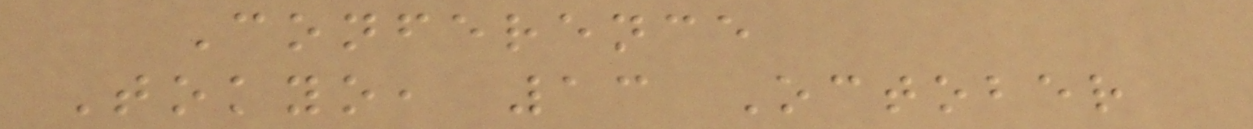Conference
Tokyo, 13 October
